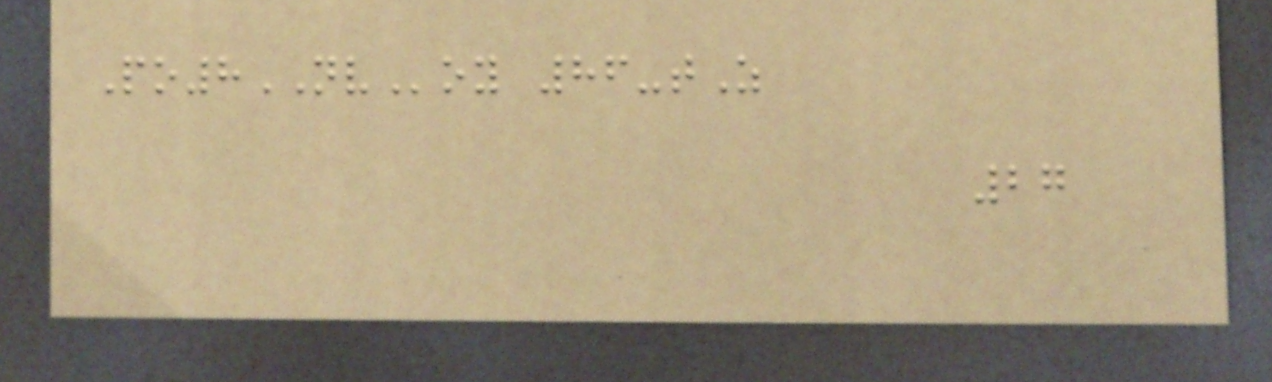Po8NVoy 86-tZ
27
